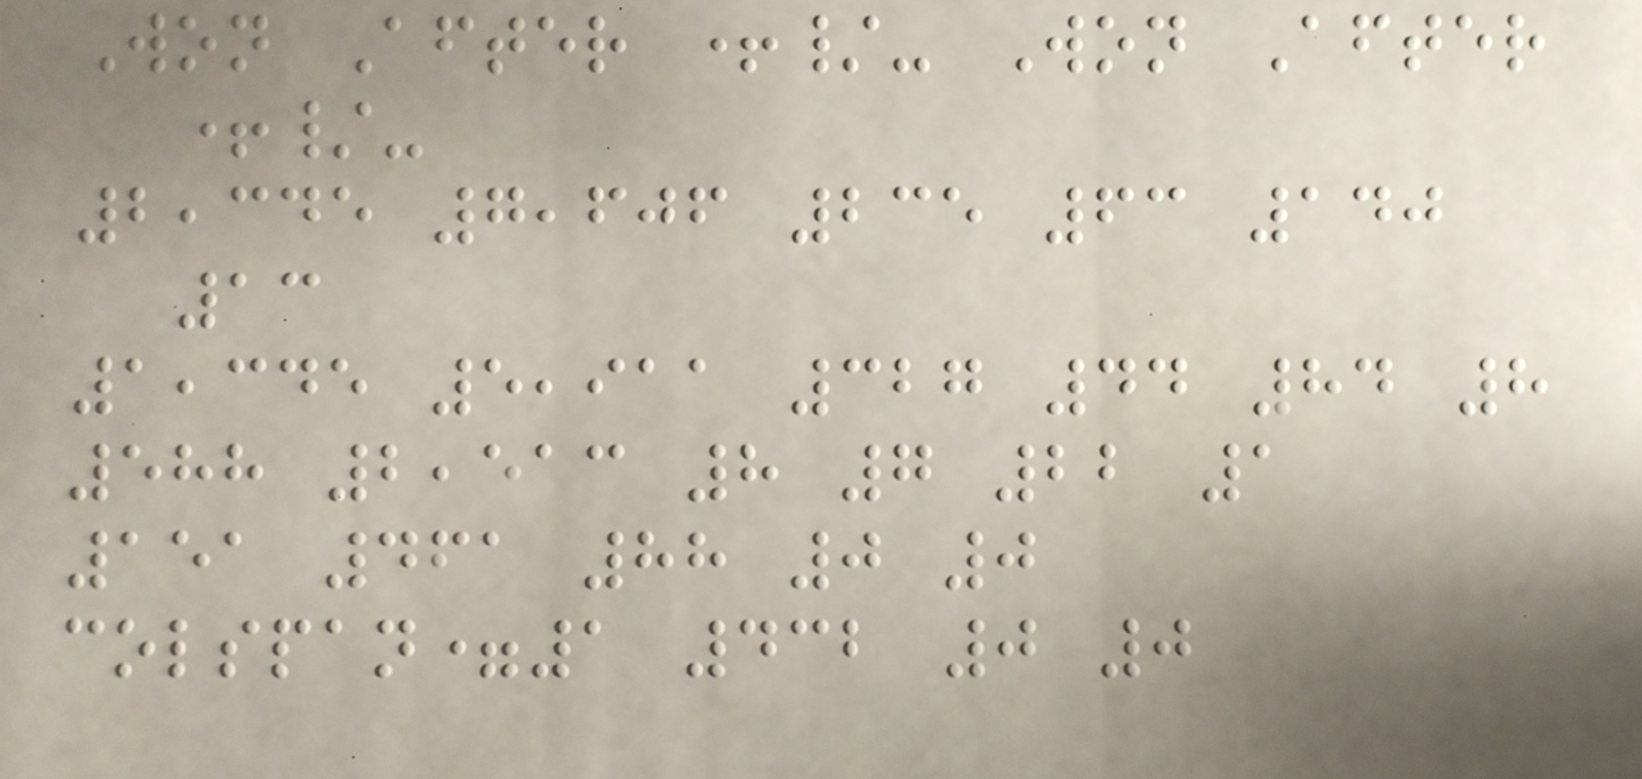Won After +/- Won After
+/-
2,345 7,606 235 63 140
13
1,345 5,911 327 44 84 8
588 2,513 8 7 22 1
151 461 88 0 0
colspan=1 432 0 0
